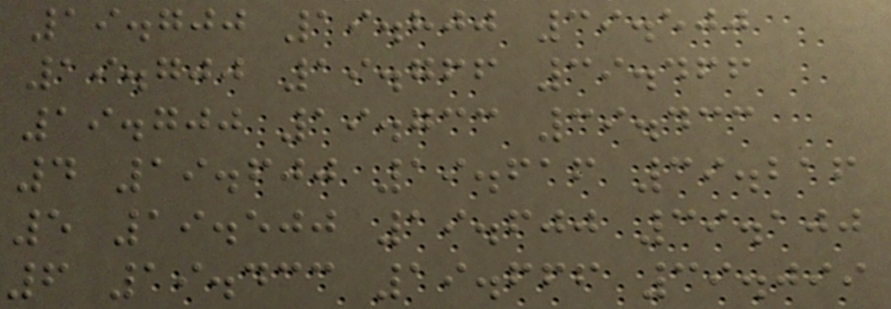19.700 19.800 39.500
19.700 19.766 39.466
19.700 19.733 39.433
4 19.600 19.616 39.216
5 19.500 19.600 39.100
6 19.433 19.666 39.099
